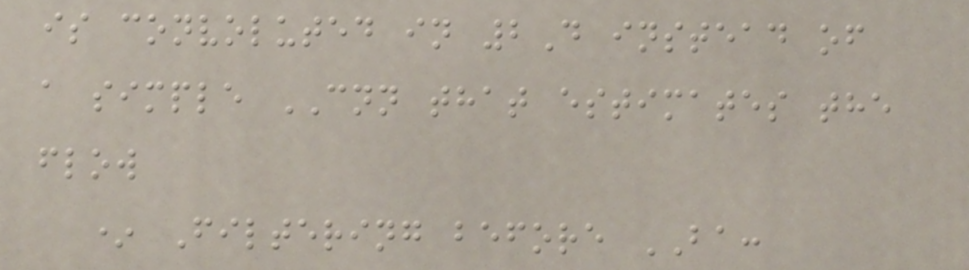is convoluted in 2D instead of
a simple CNN that estimates the
flow
* Filtering before BA:
